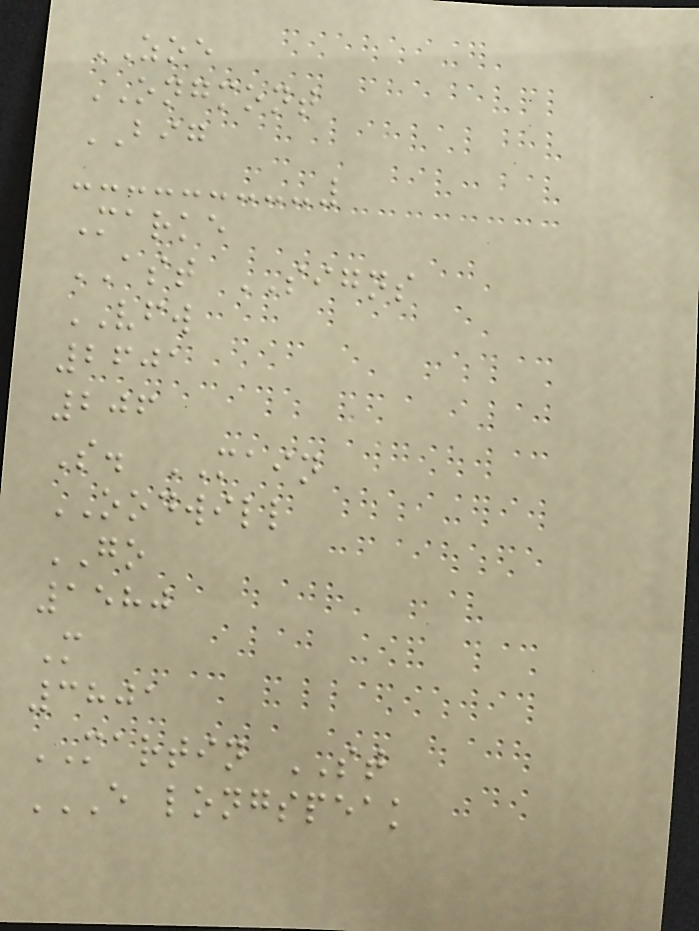ZOE
ONGMONT
BIG
Marke
AST SIGNS
VFW
2601
206
S. MAIN
OODWILL
GO
1580
M
3801
MARTIN ST
E LONGSPEAK
